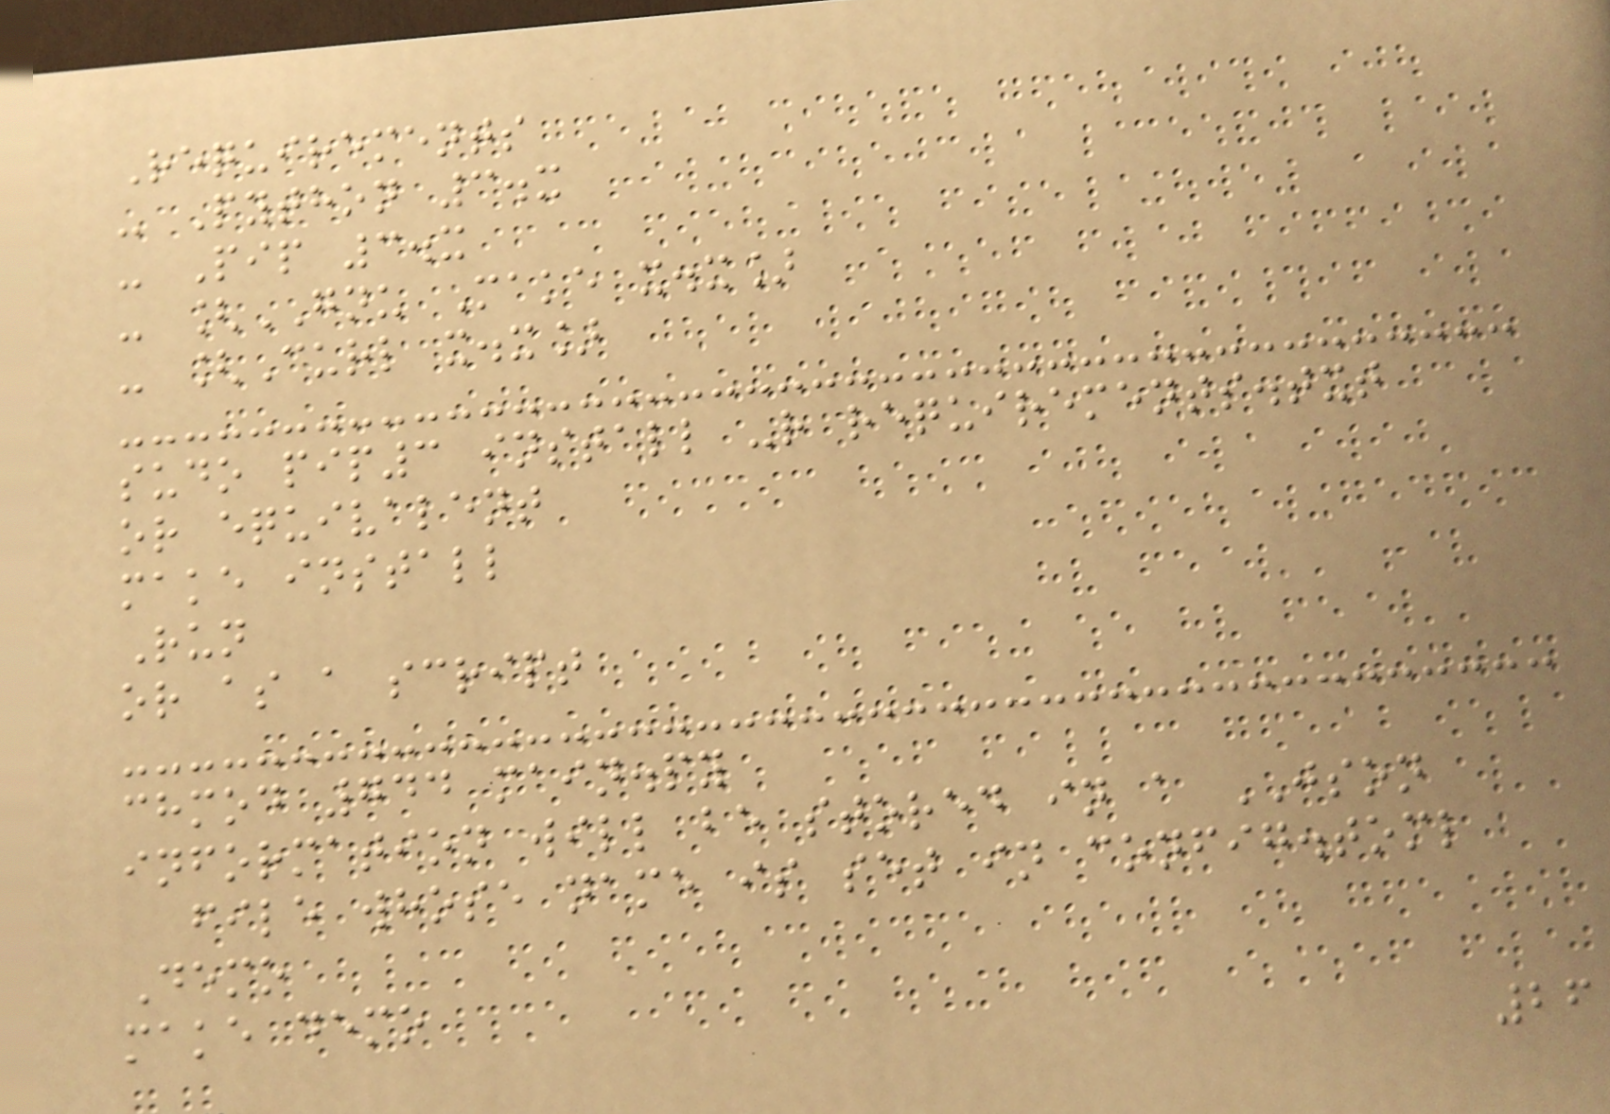Requirements
- Python 3.x
- Pip 3.x
- [GNU Make x.x]
- [Curl x.x]
sudo pip3 install -r requirements.txt
or equivalent
make install
Run
or as a script
chmod 744 main.py
information will be stored in a JSON
file whose name is set in config.toml
Demo
make demo
26
